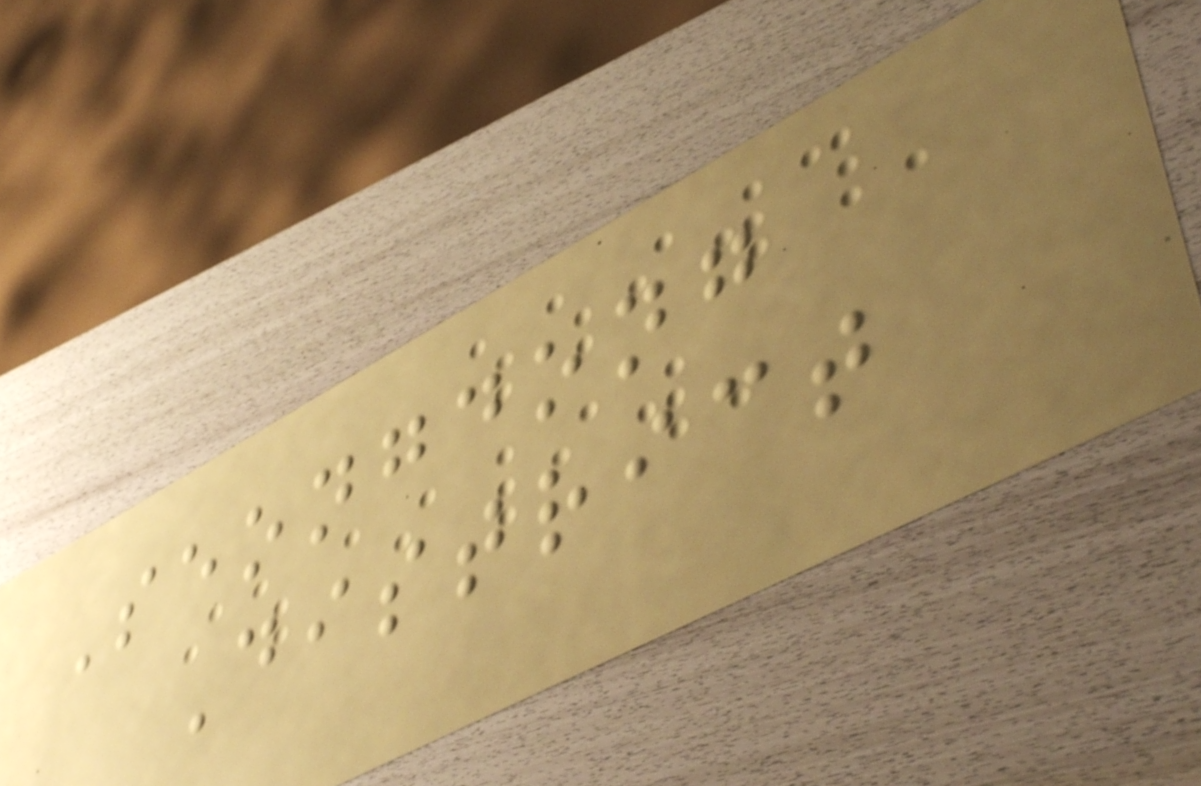Seongdong
District
